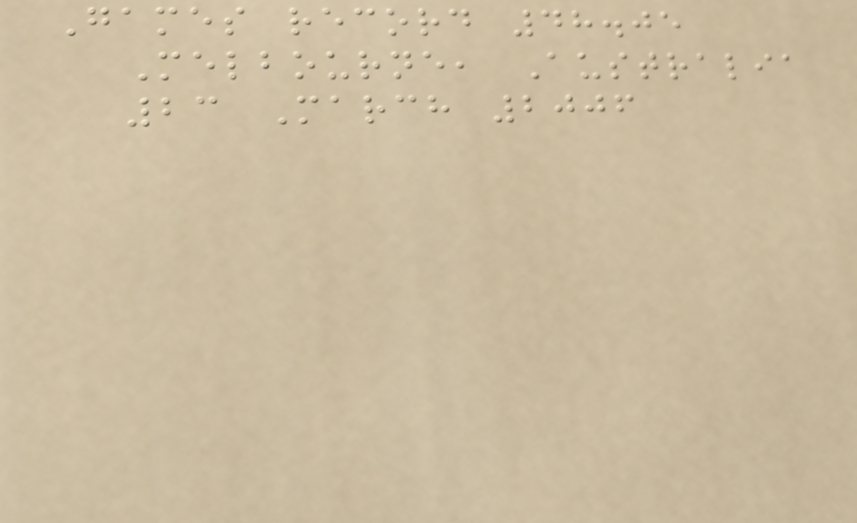Games record 48.05
Melbourne, Australia
23 March 2006
